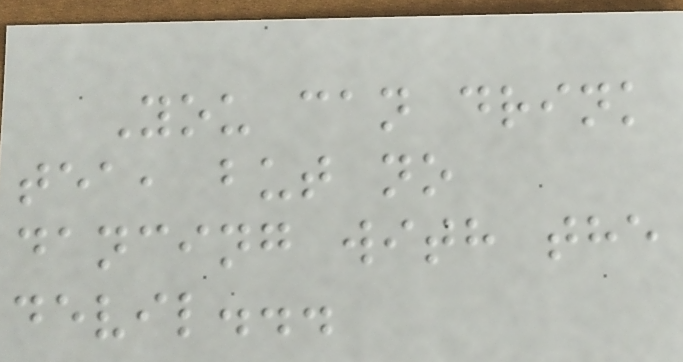You can drink
tea, but no
dancing with the
devil...
